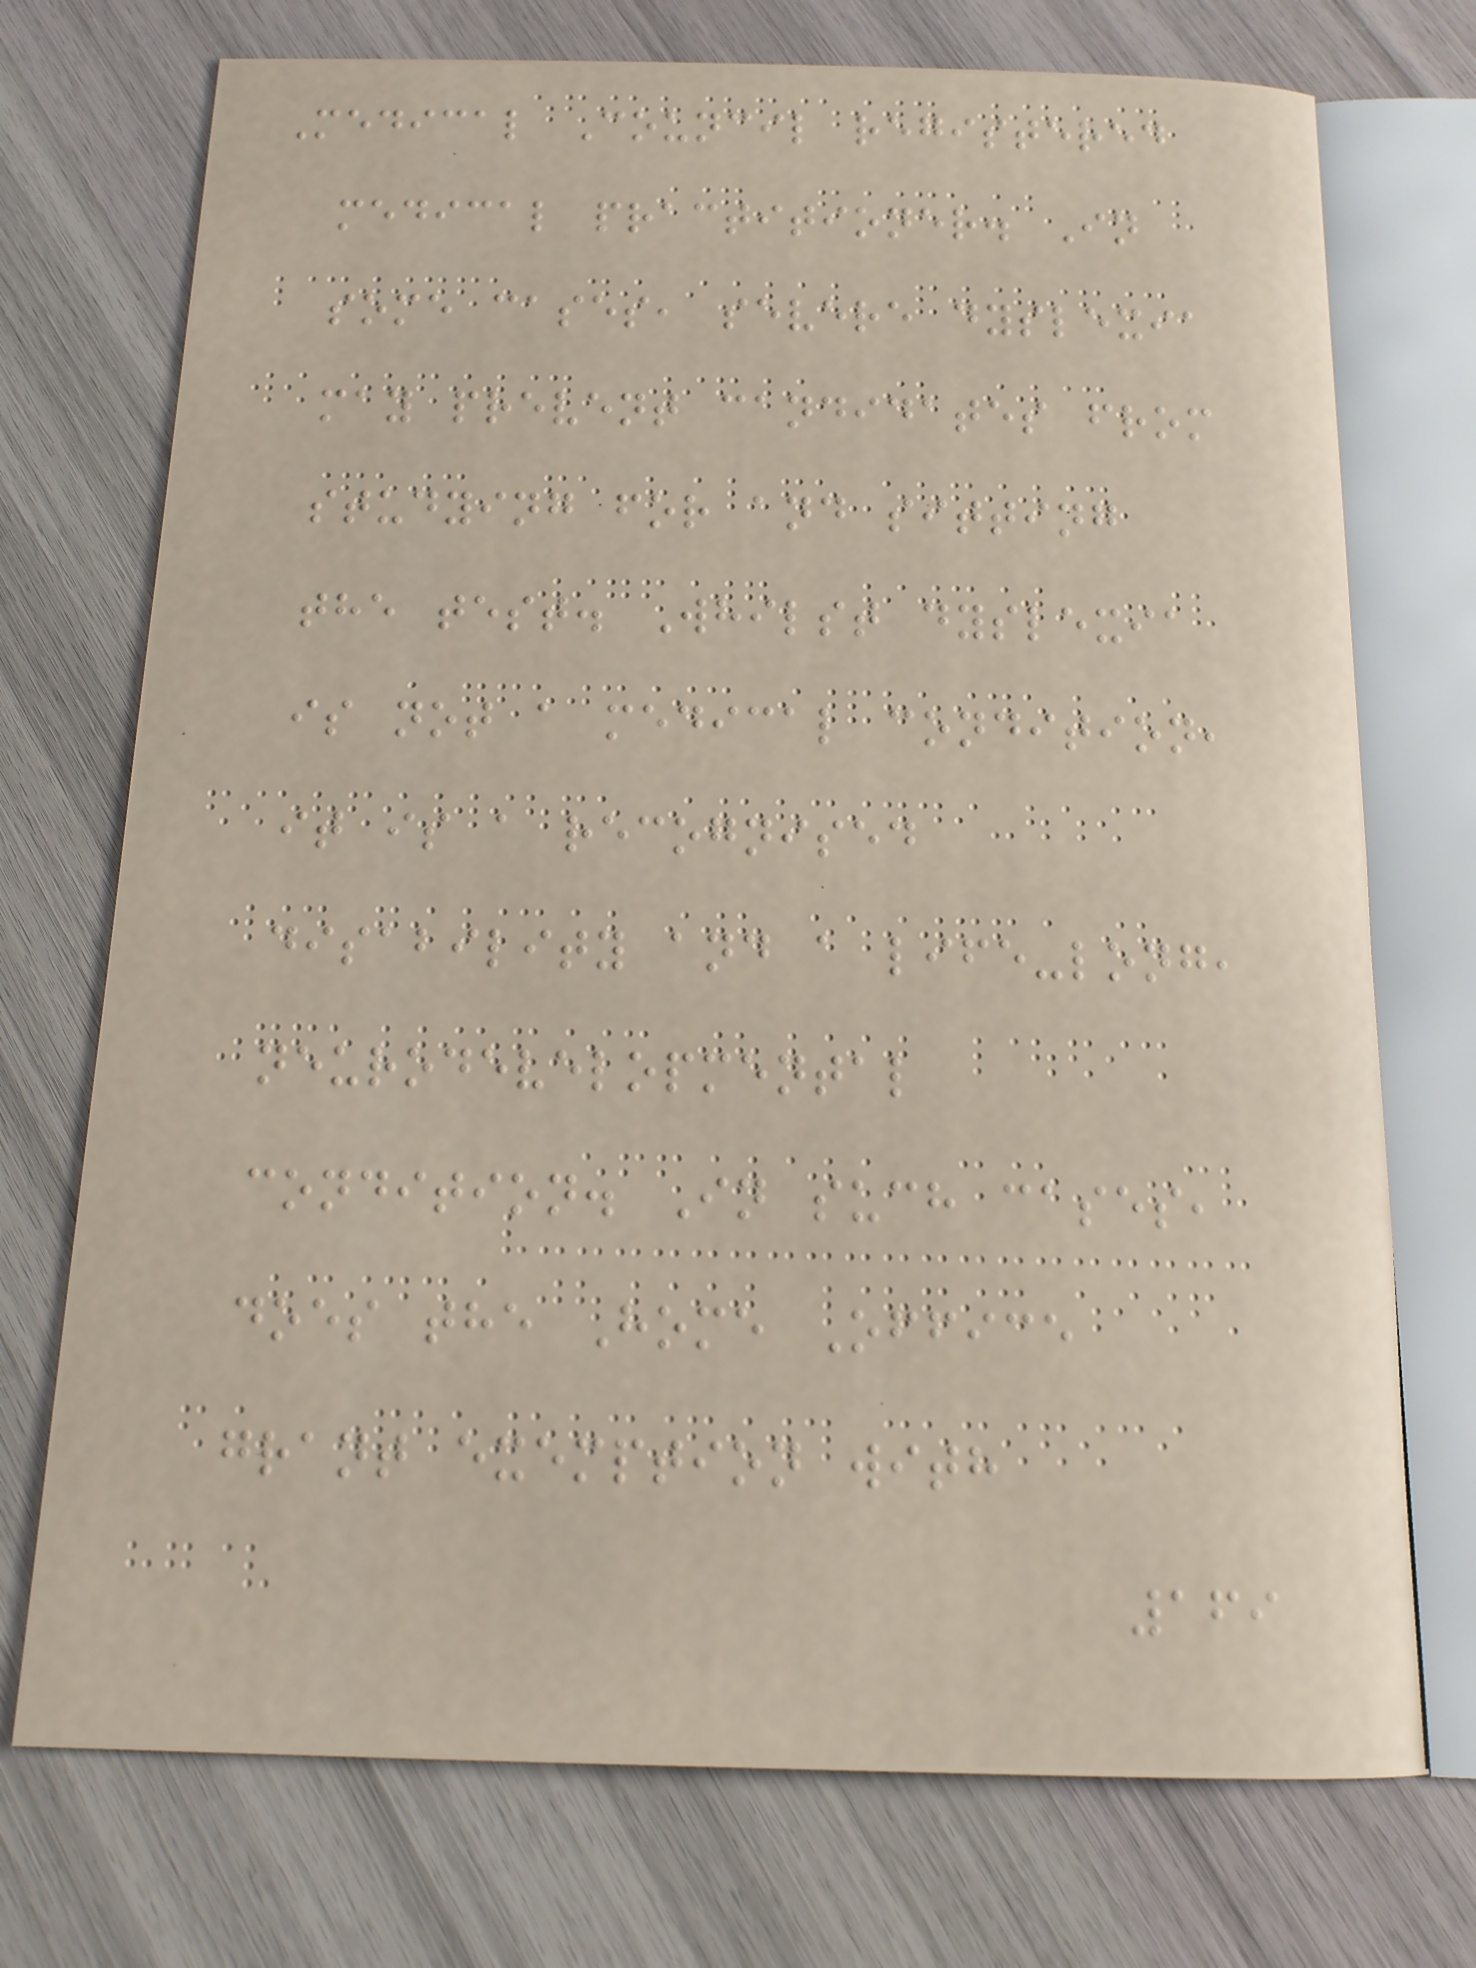Medical Council registered
medical practitioner. In
some cases, severe dyslexia
may prevent candidates from
studying for and sitting
the test. Whilst dyslexia
is not a medical condition,
it is a recognised
disability and a life-long,
neurodevelopmental
condition. In such cases,
does the Home Office
grant exemption with
169
